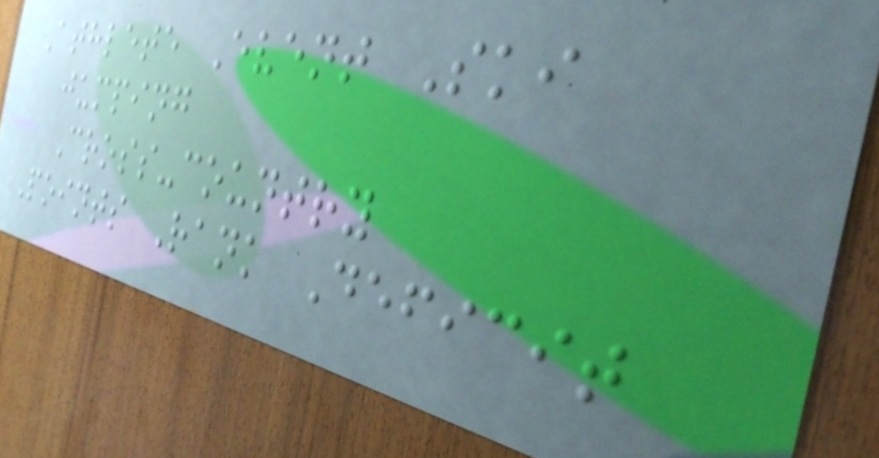Athlete Event Ski
jumping
Cross-country
Points Rank Deficit
